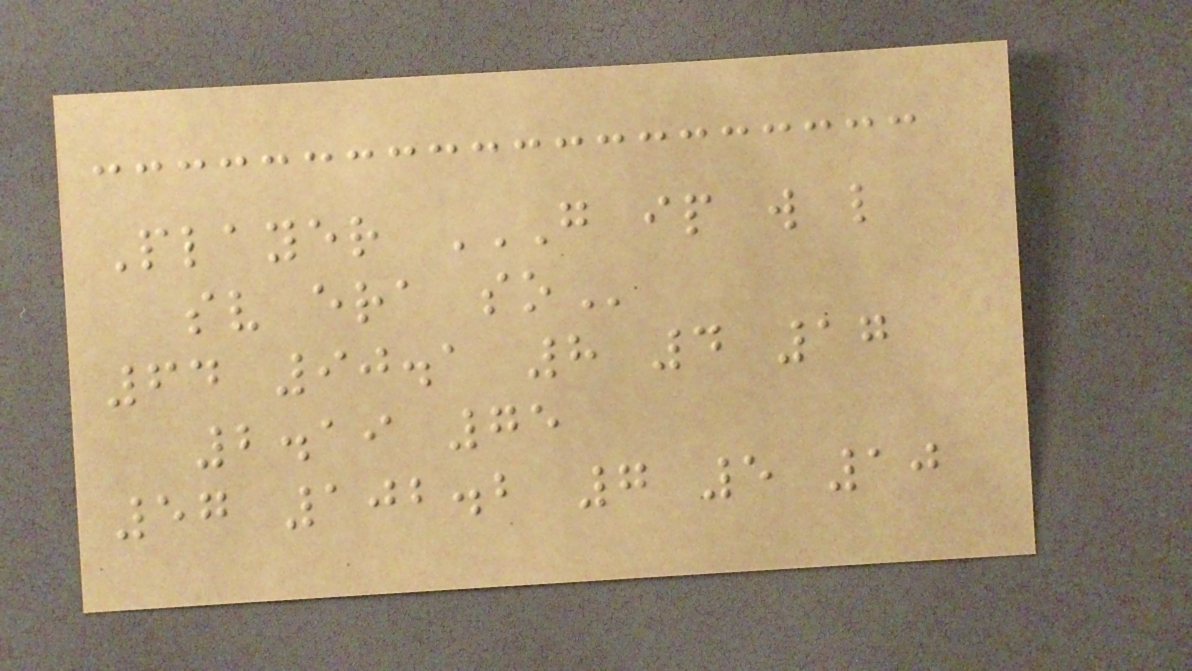Player G IP W L
SV ERA SO
64 90.1 8 4 17
2.19 75
57 102.2 7 5 10
